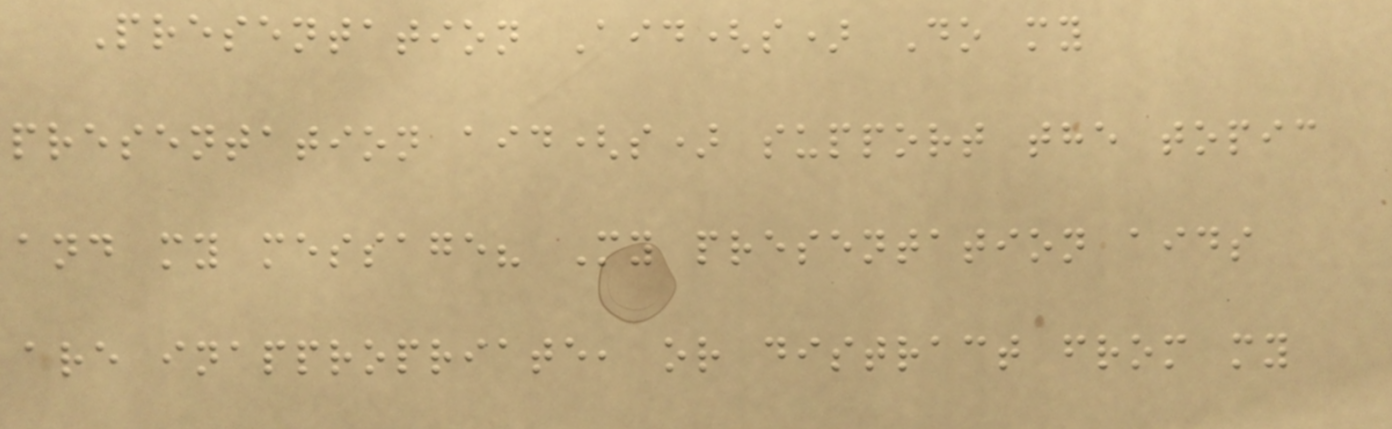Presentation Aid(s) Do my
presentation aid(s) support the topic
and my message? My presentation aids
are inappropriate, or distract from my
